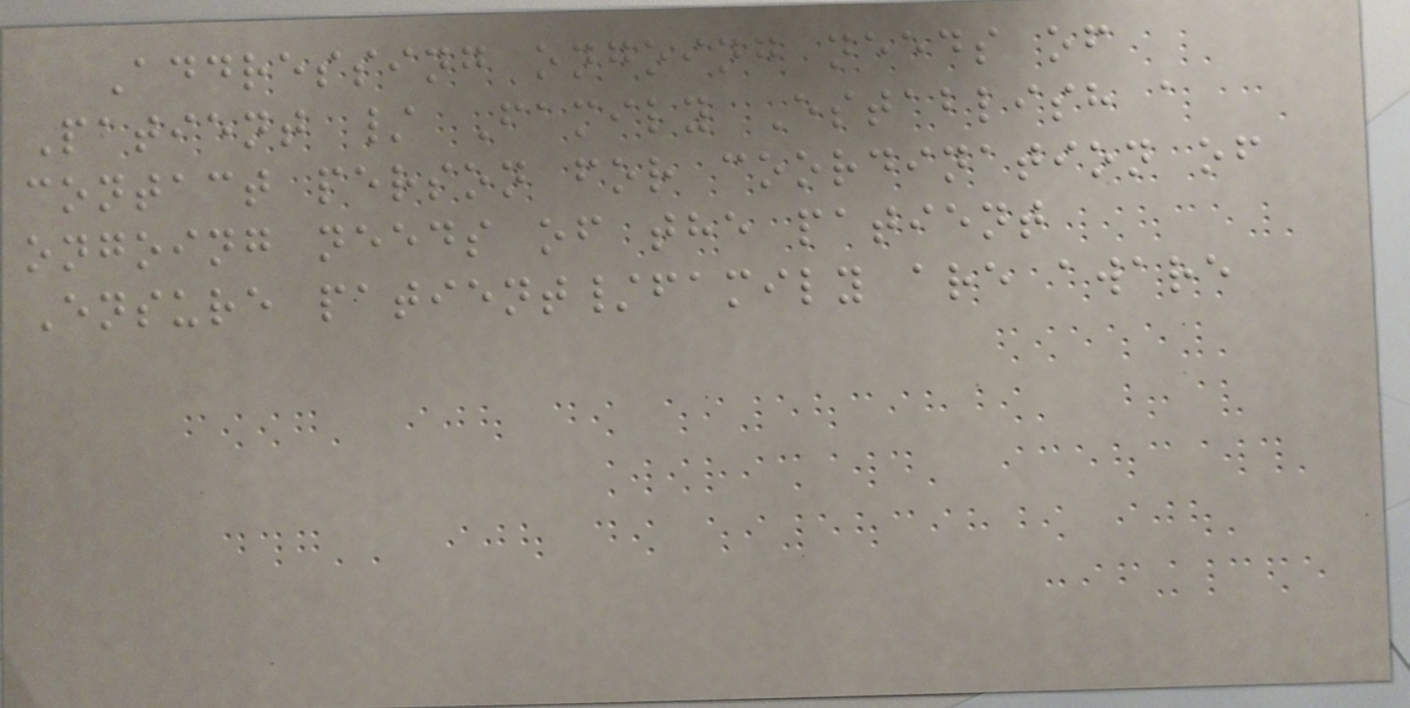Addressing ongoing needs of
Patient / Family Establish a
contact person for coordination of
ongoing needs of the patient
Ensure patient/family are aware
